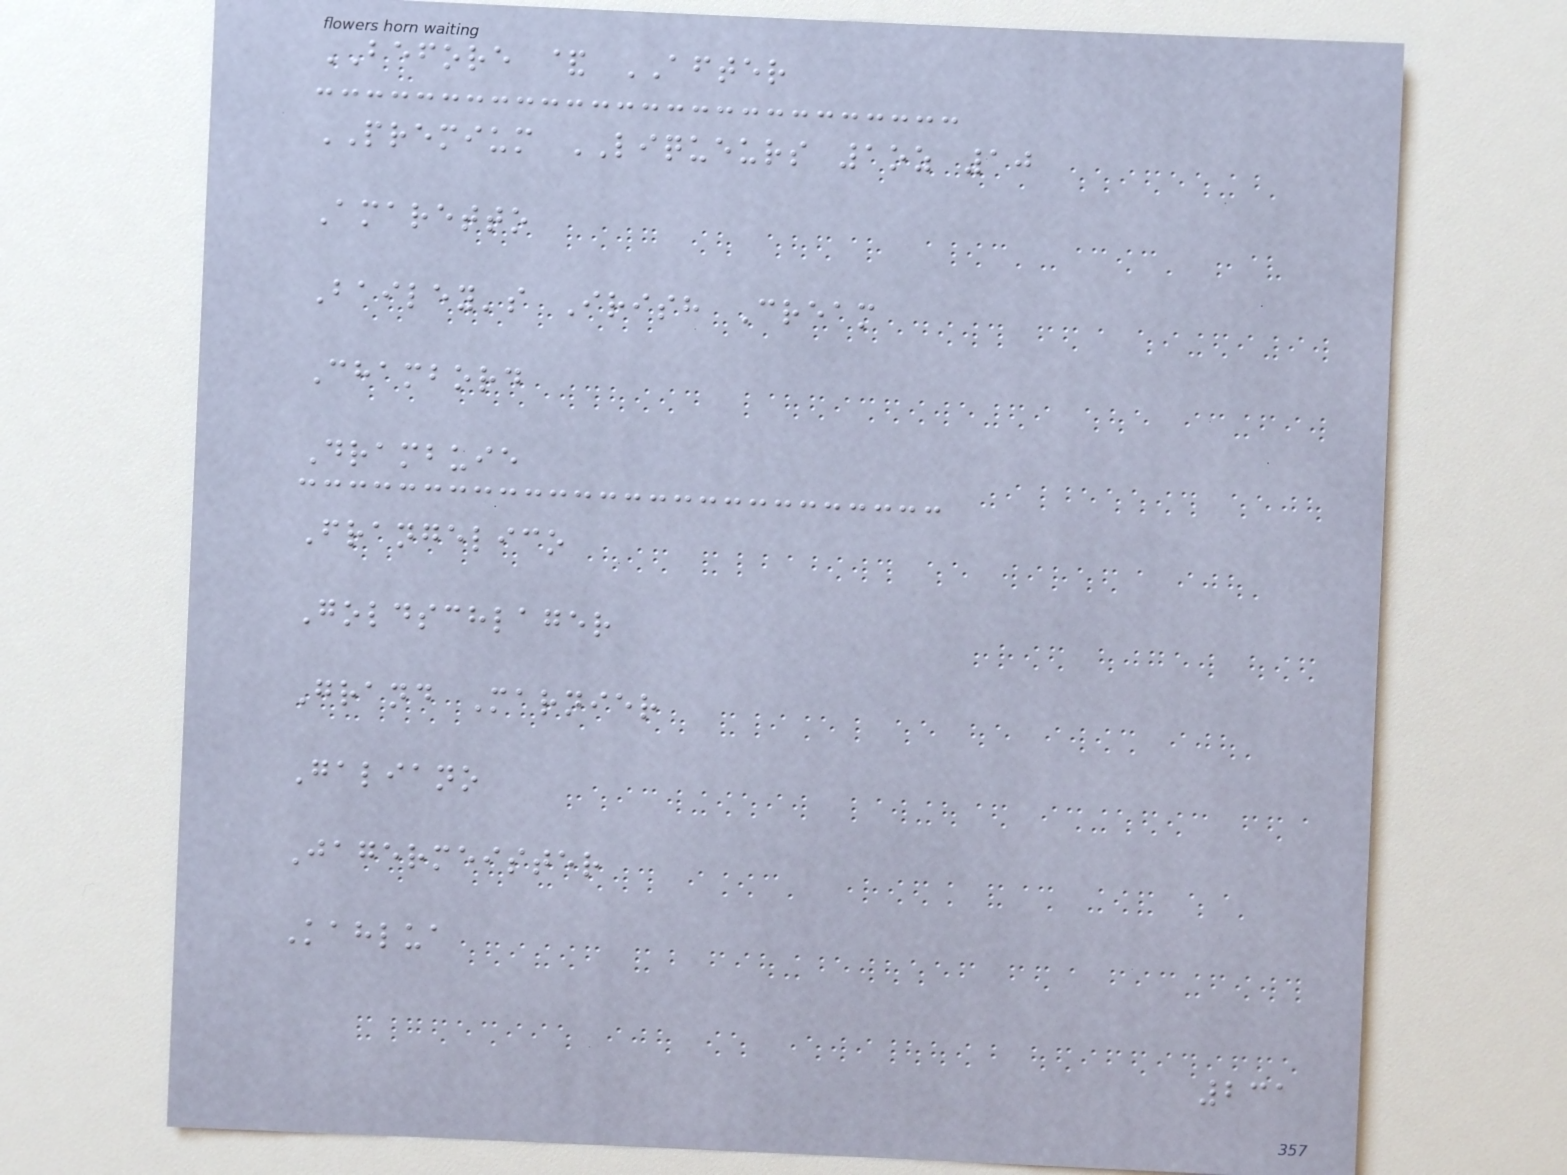BEFORE & AFTER
PREMIUM LIQUEURS 1oz 10
Amaretto
Bailey's Irish Cream
Chambord
Drambuie
Frangelico
Goldschlager
Grand Marnier
Galiano
Jagermeister
Kahlua
231
